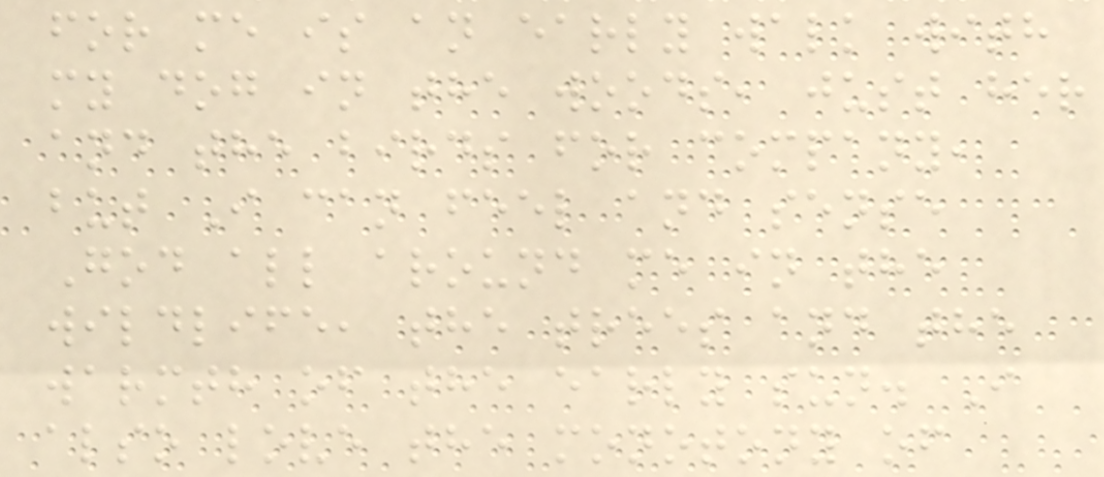for me is an early walk with
my dog in the woods, just her
and the birds for company,
but I can feel and sense
God all around me in the
wildlife, the trees and the
warmth of the early sun. I
also love the monotony of
